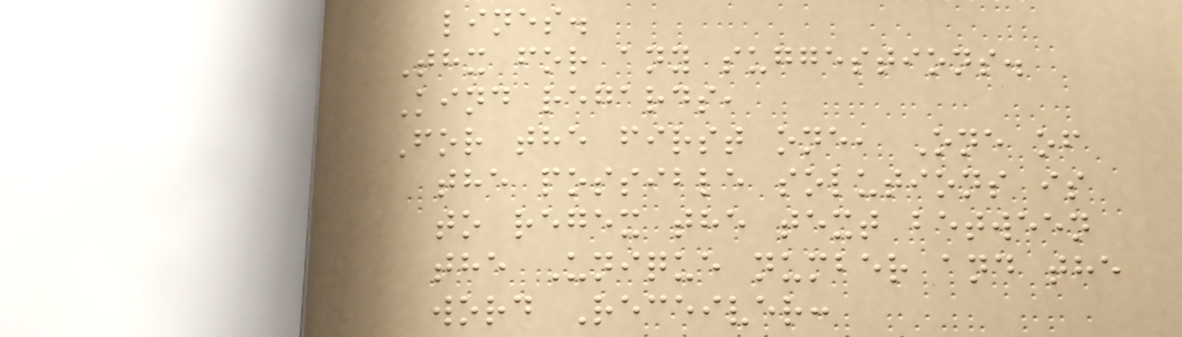lines.
Thx for any suggestions.
Kind regards,
For the first one, One of
the possible solutions is
to regex the text between
the Unique number and the
word Receiver:
